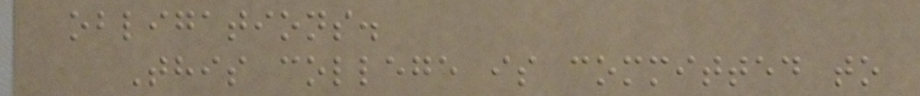obligations.
This college is committed to
